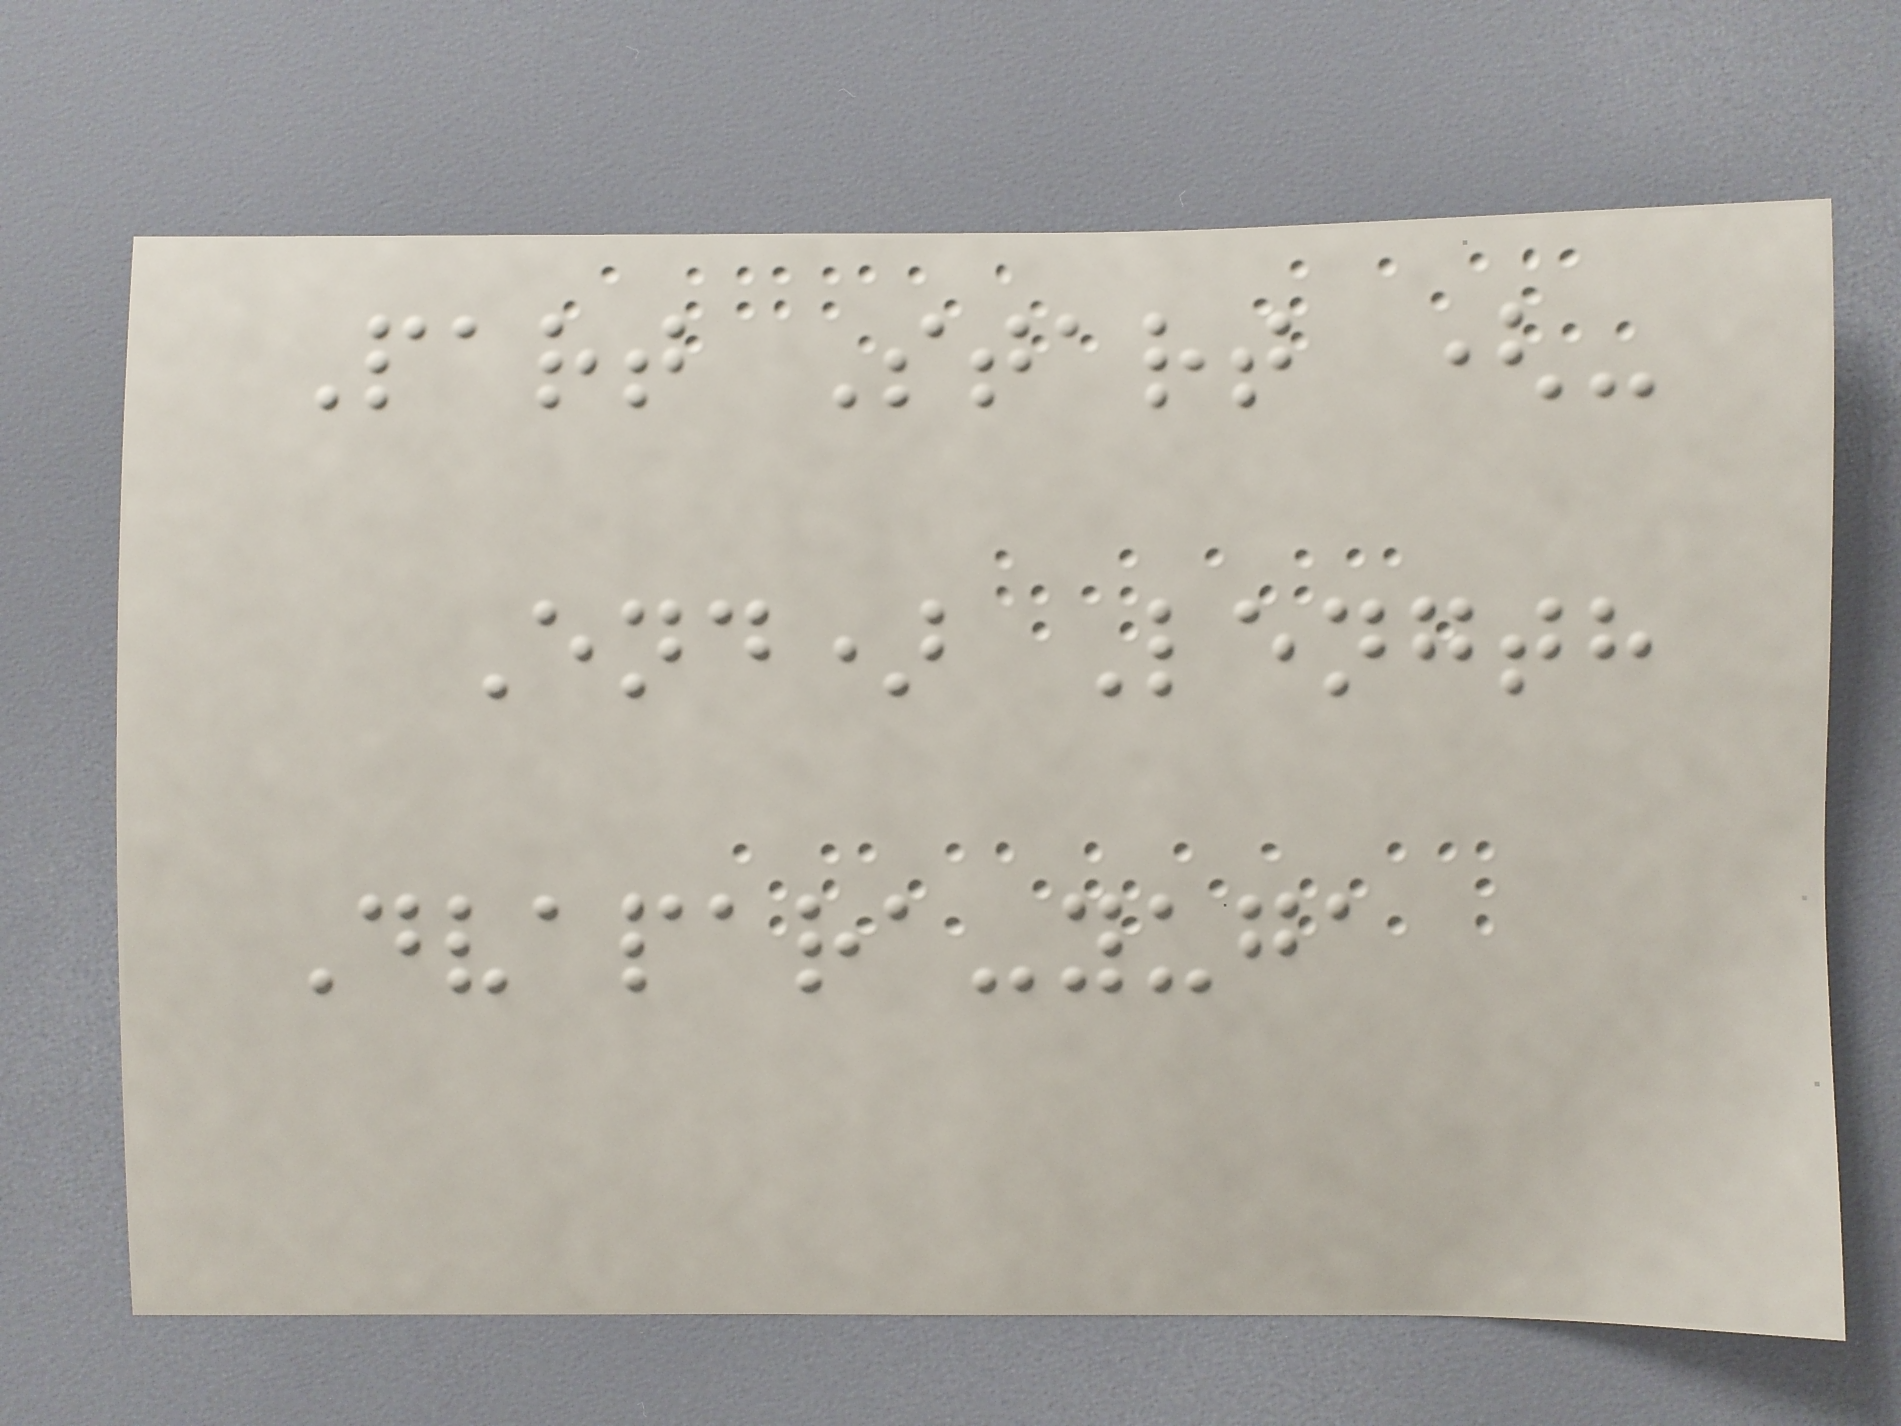Part Start (-
End) Length
Dvapara-yuga
